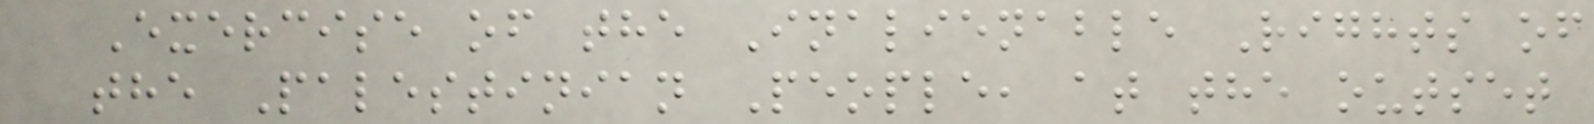Exercise of the Inalienable Rights of
the Palestinian People, at the outset
